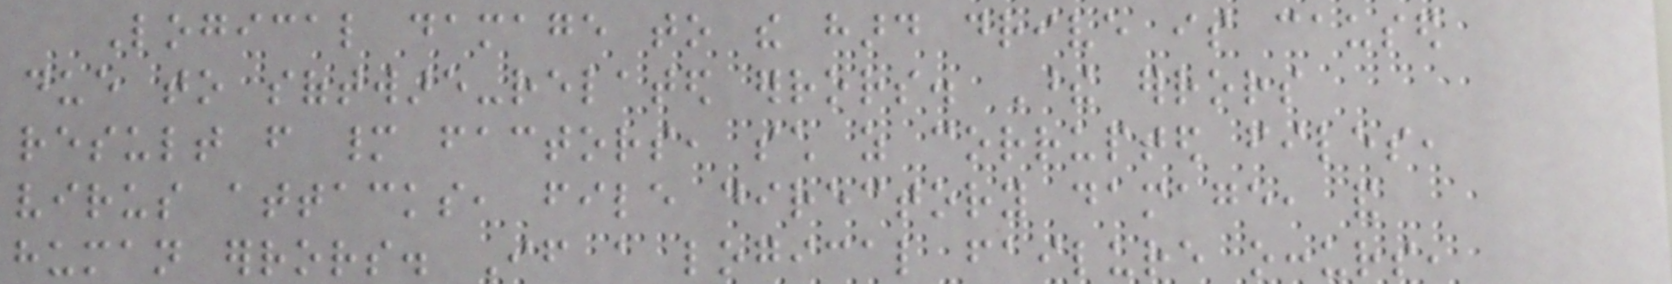Logical damage to the hard drive is caused
due to software-related errors. These errors
result from many factors, such as corrupted files,
virus attacks, file directory damage, and
human errors. If a logical failure occurs,
